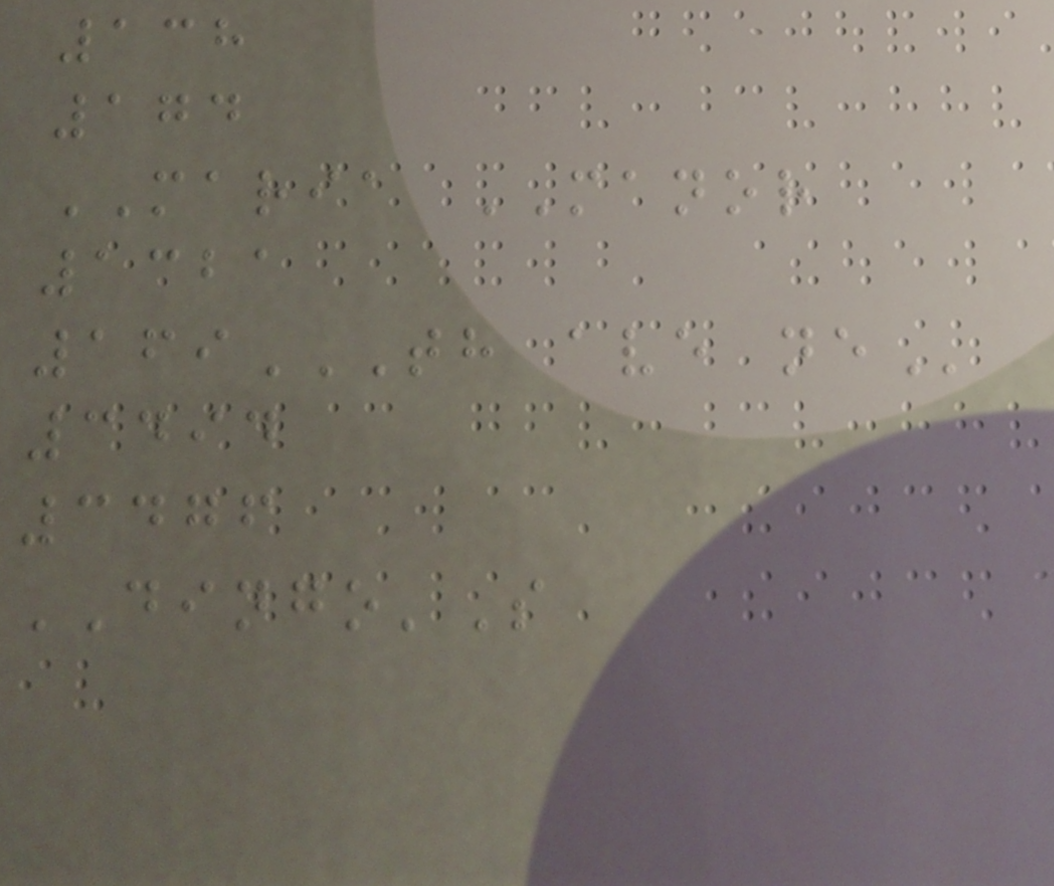138
174
MARIA MANOR
1321
169TH AVE NE
3494
3476
DINGO'S
